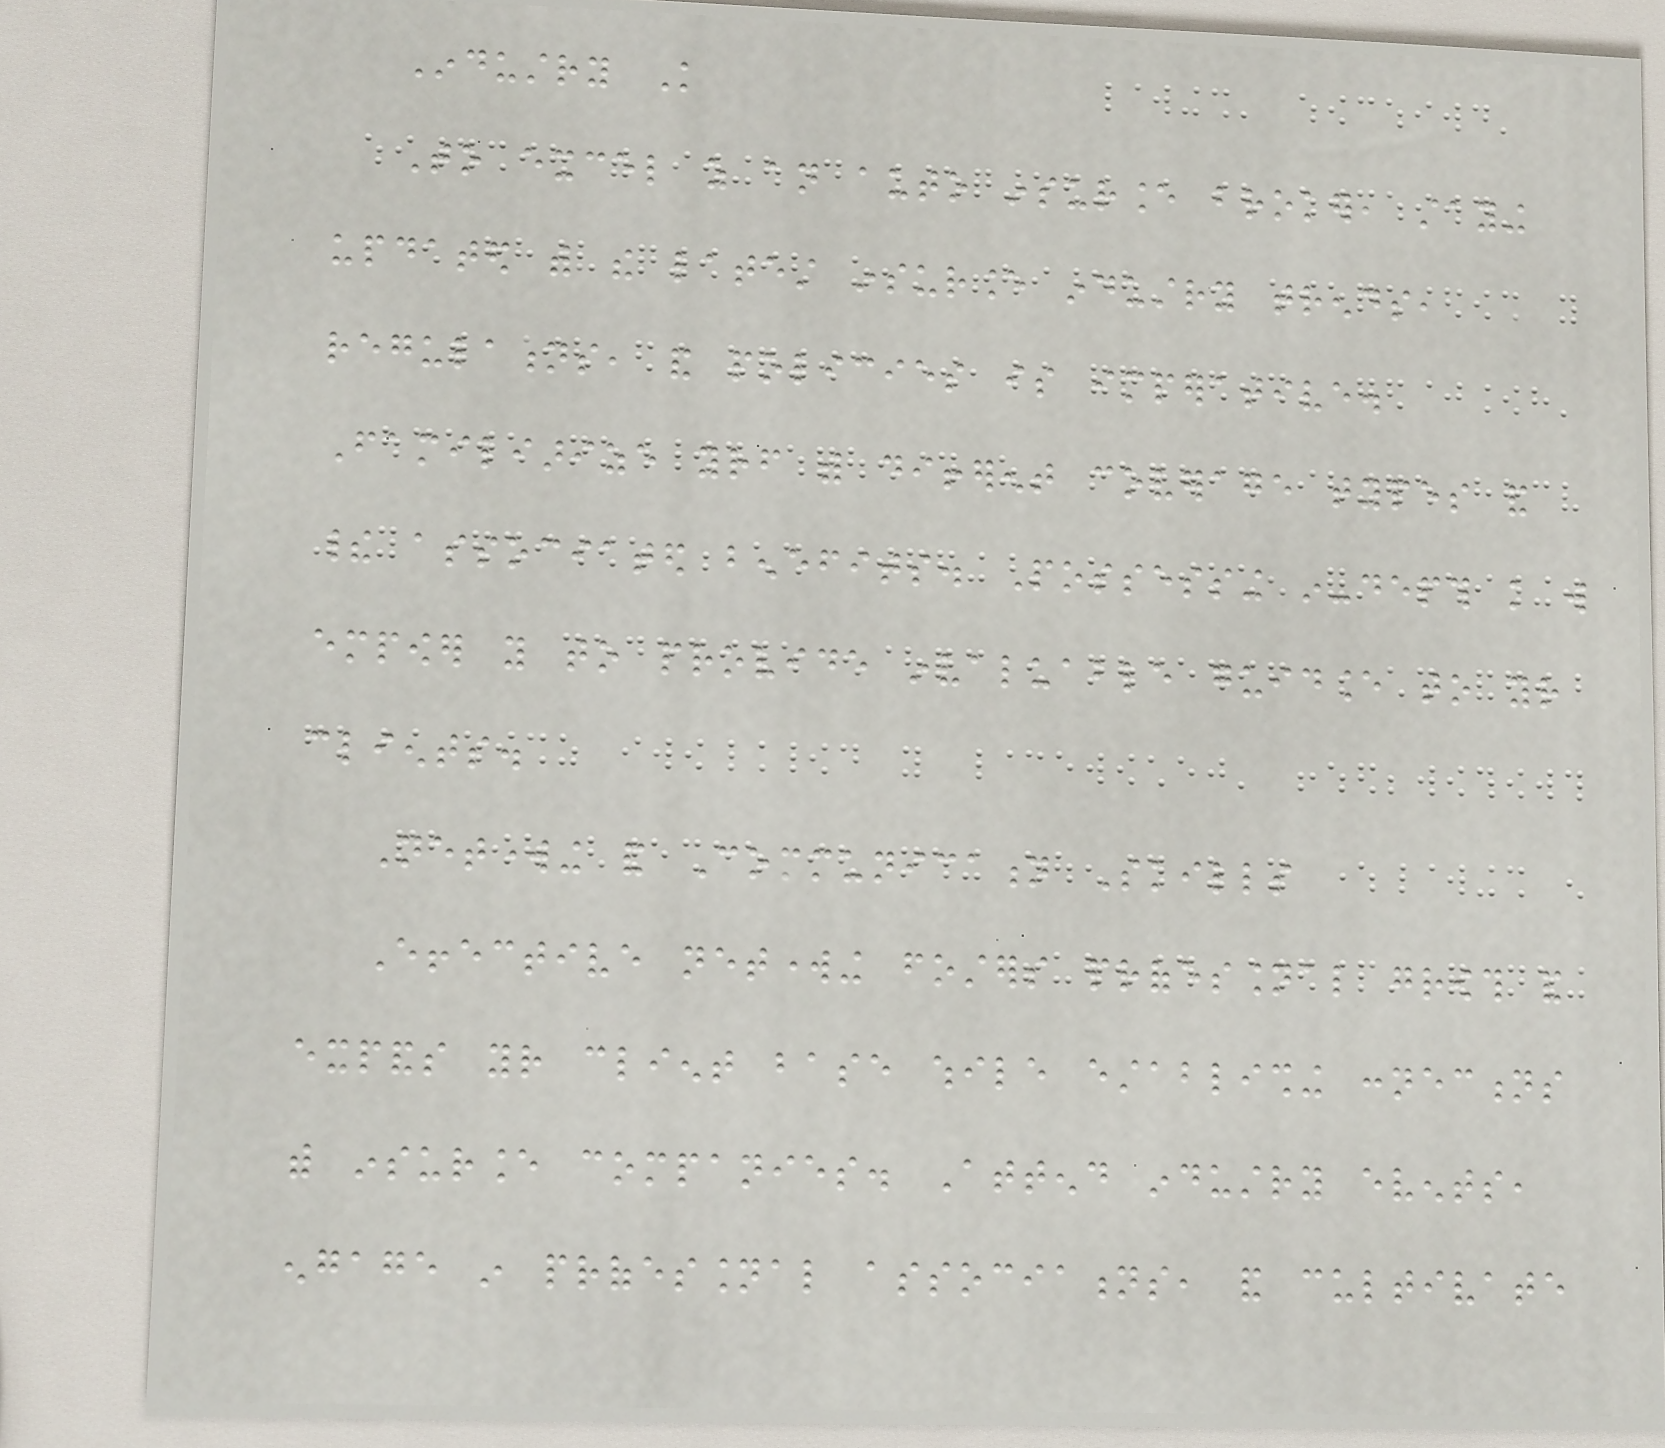Industry Knowledge
To excel as an auto insurance broker, staying
updated with the latest insurance industry trends,
regulations, and policies is imperative.
Familiarize yourself with different coverage types and
their associated benefits. Possessing in-depth knowledge will
empower you to provide invaluable guidance to your
clients.
Networking and Communication Skills
Effective networking fosters professional growth and
expands your client base while establishing connections
with insurance companies. Attend industry events,
engage in professional associations, and cultivate
